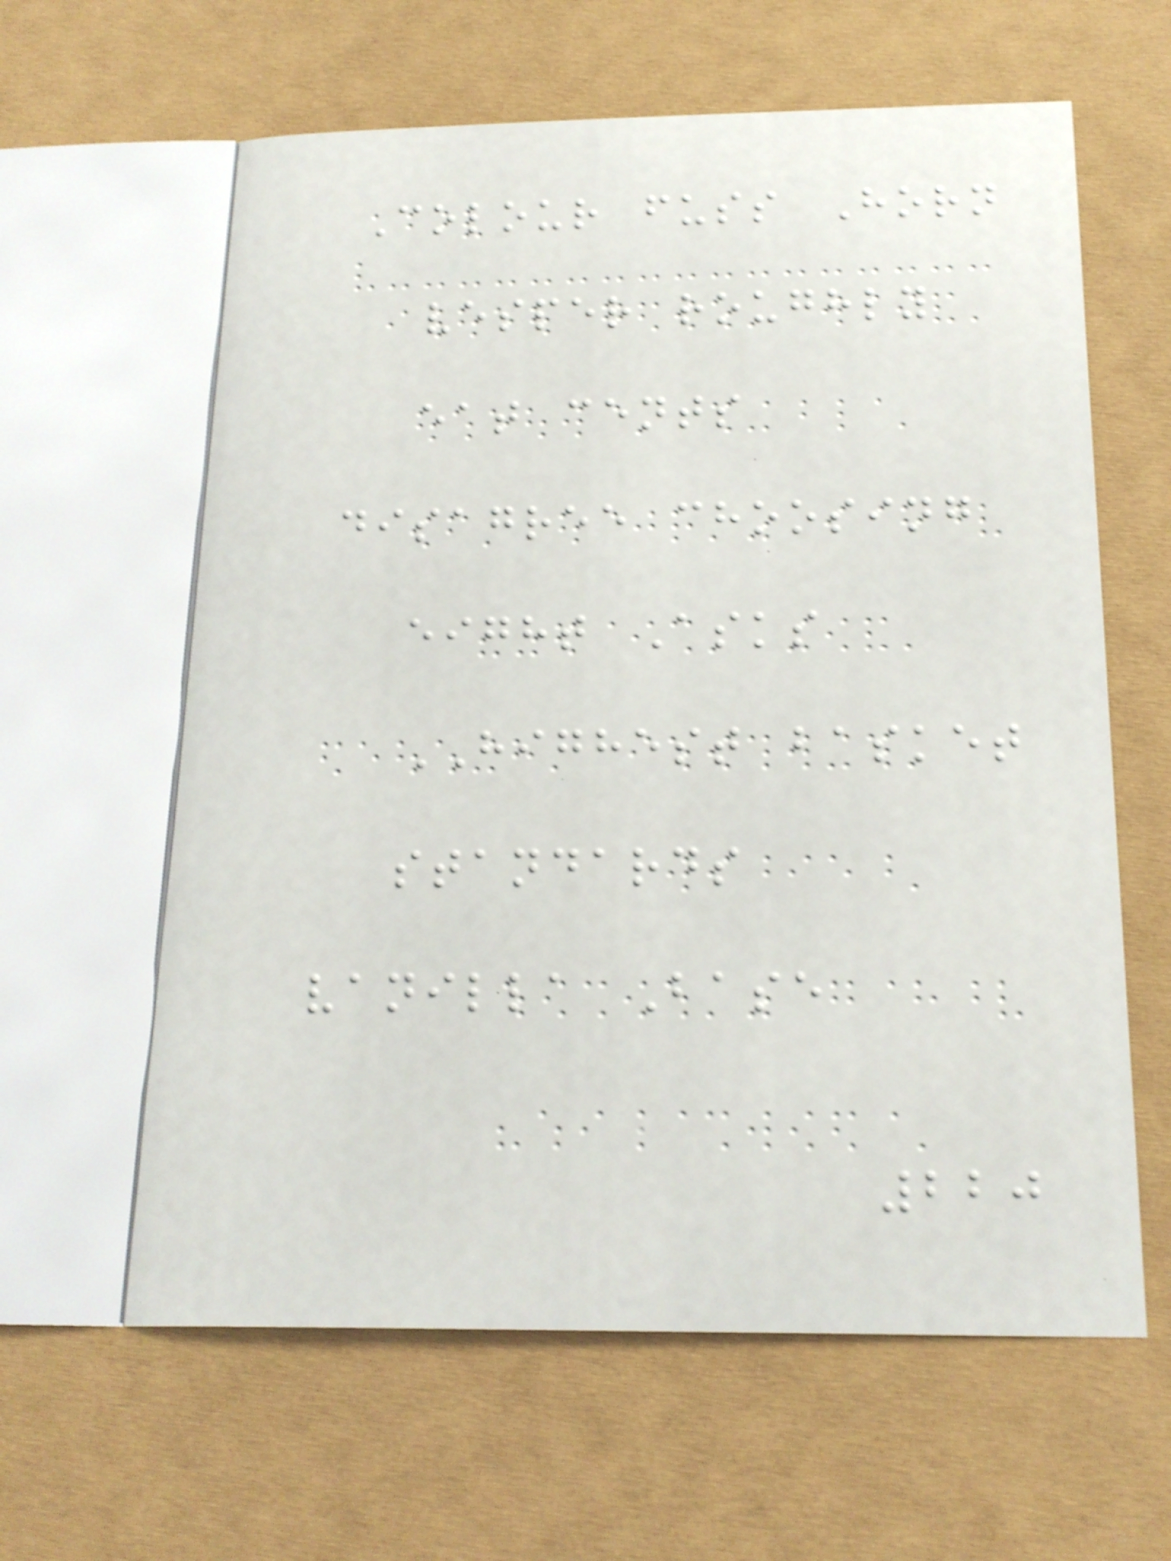Colour fuss Horn
vesper roughly
eat cents
disagree choosing
eight Asks
HIGHEST basket
standards
vanilla Base
220
